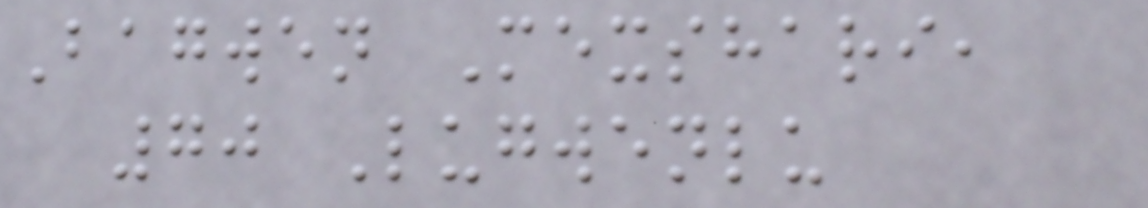Bagwen Mexshari,
70 Lugwenlu
